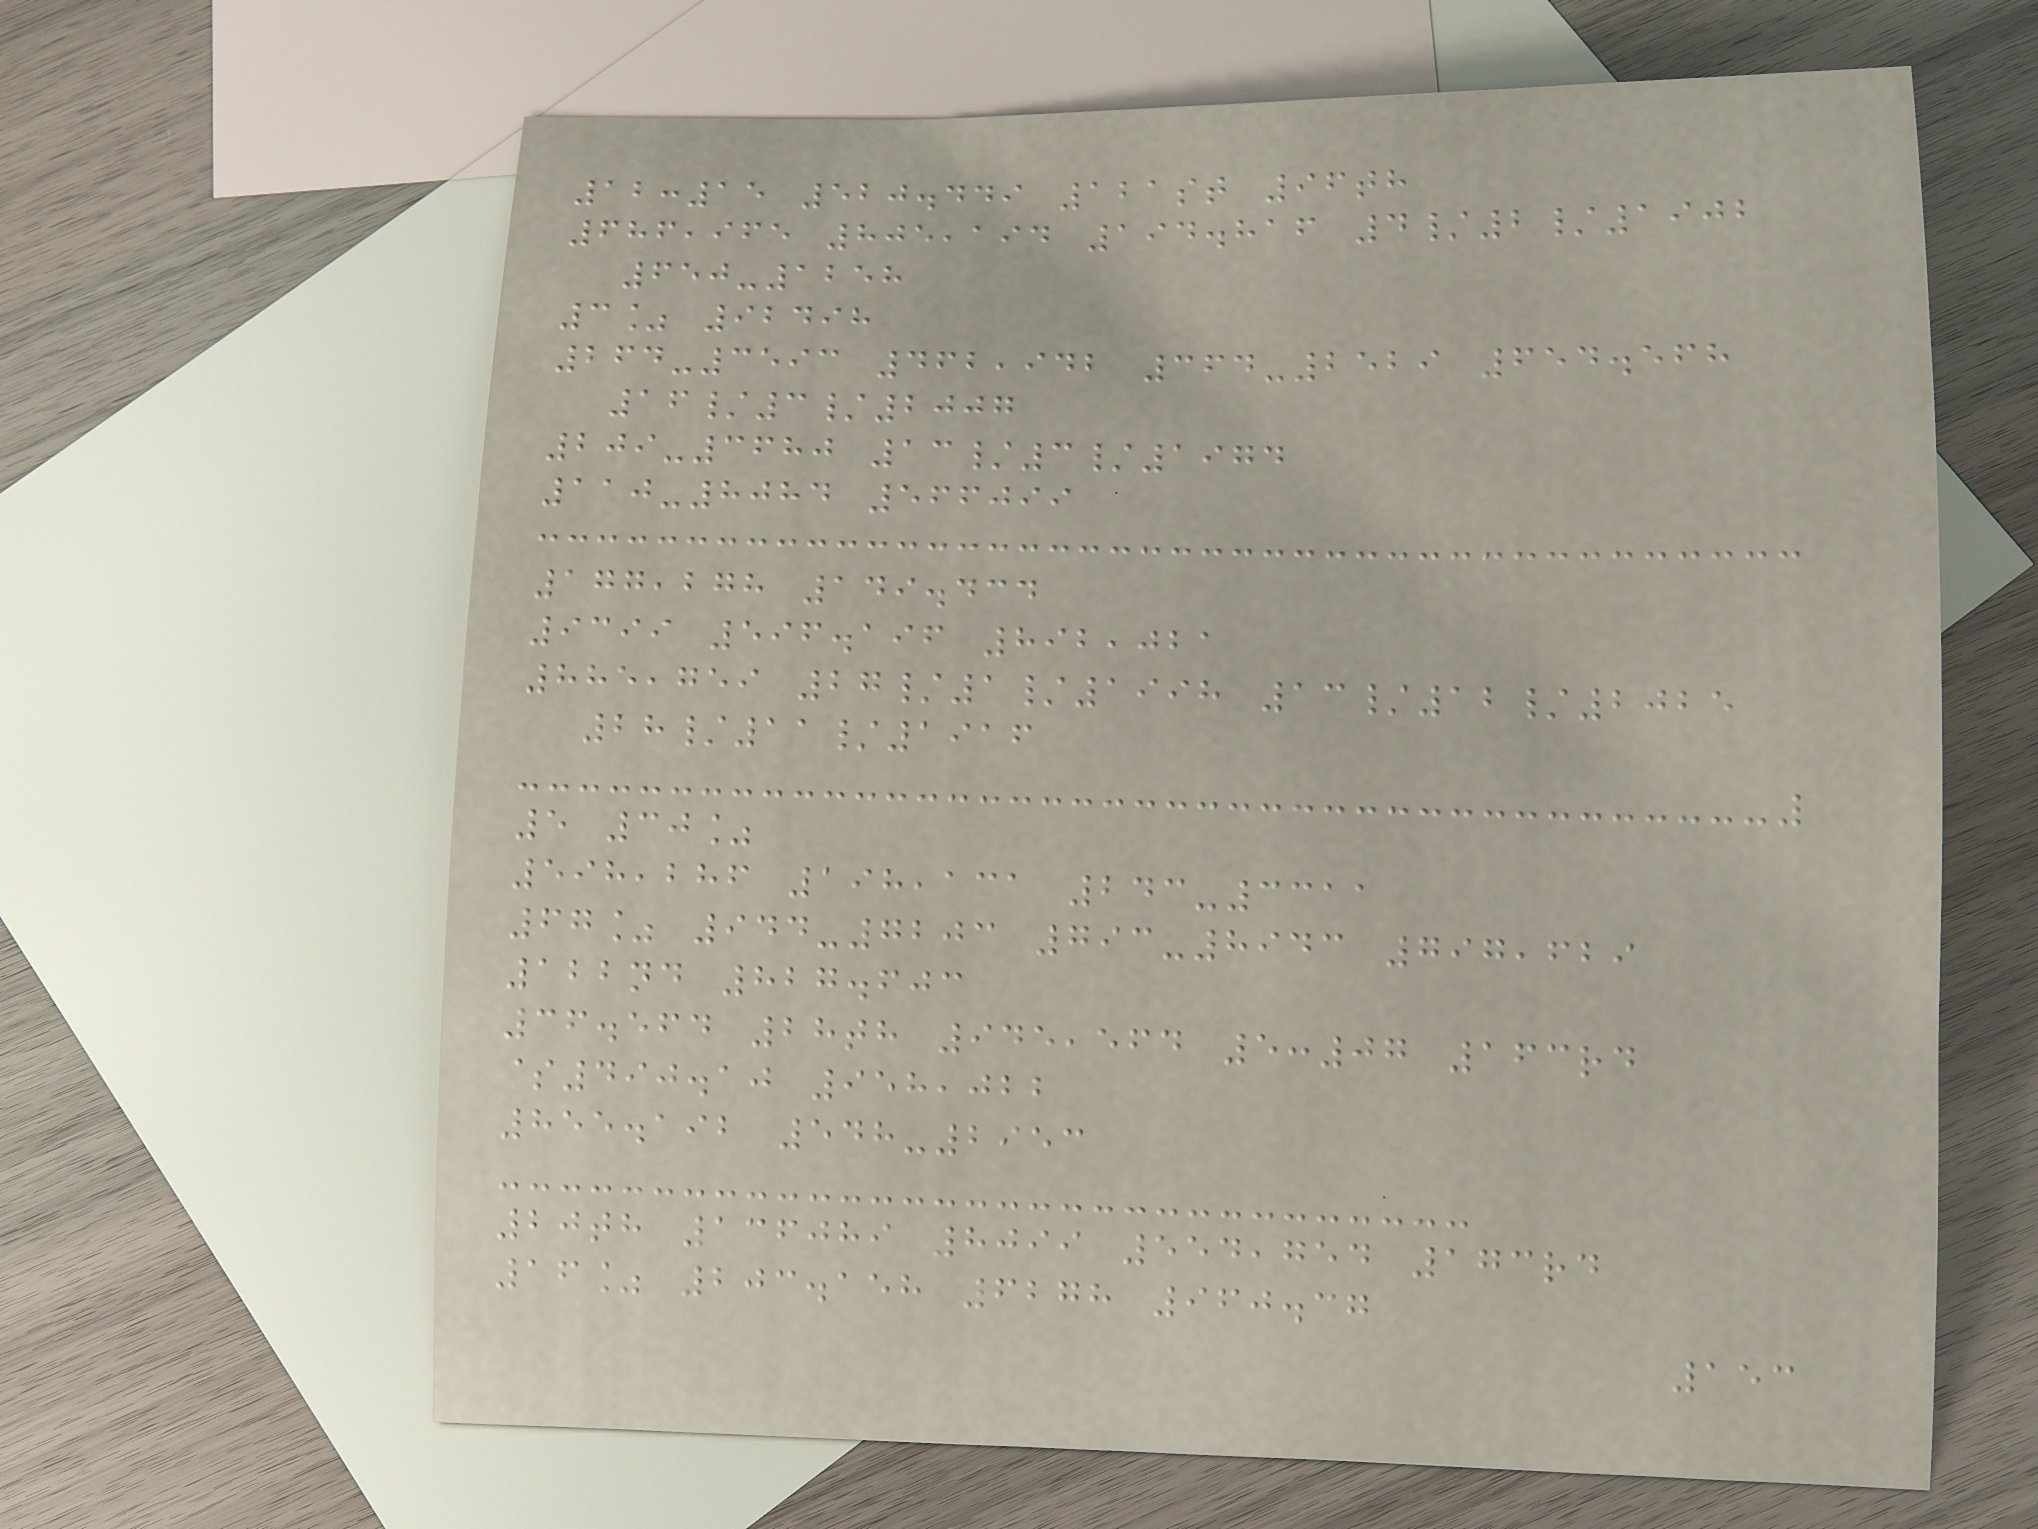12:15 520.449 121st 96th
686,965 805,194 194.816 4/2/1902
650-1258
3% 92498
264-3593 462,942 364-2529 654.568
16/3/2007
209-3680 13/3/1974
110-8084 566099
177,278 149.434
9399 596.196 892,021
885,759 27/1/1998 13/12/2025
28/11/1916
5 30%
598,286 198,131 243-3311
67% 944-7203 793-8943 797,629
122nd 827.603
36.564 28th 945,564 5:07 163rd
$490.10 958,022
855.192 548-2953
20th 136089 8099 554,754 173rd
16% 203.158 6278 960.37
153
